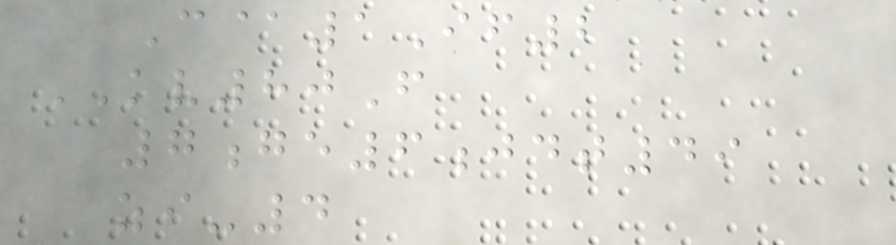C@1If2
KV80F
7ge6jdt49
zi-4
